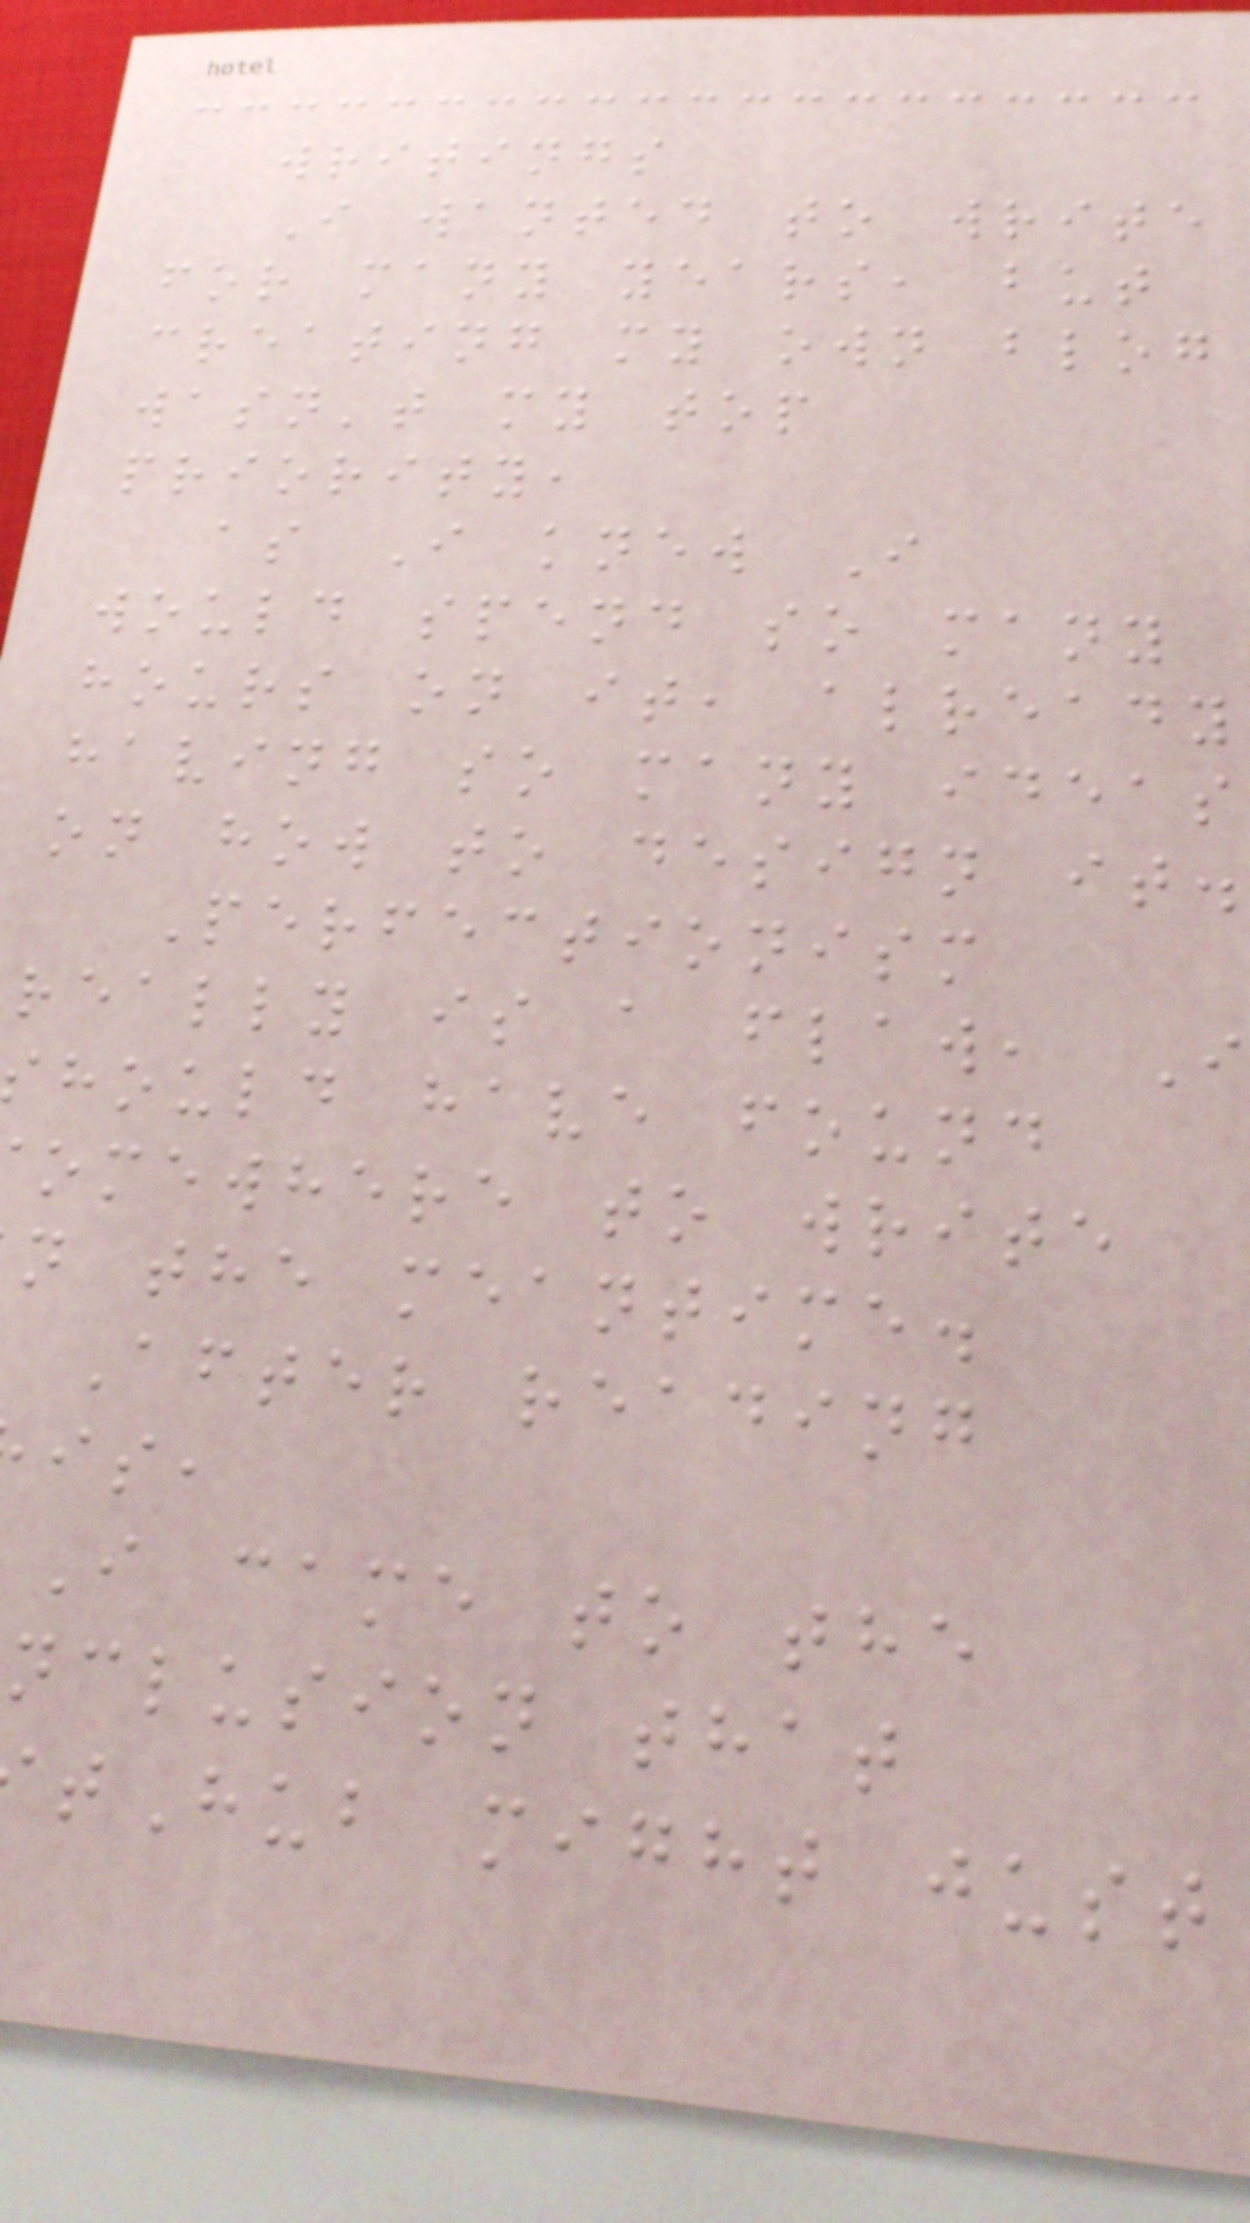writings
I wanted to write
for many years, but
creating my own blog
wasn't my top
priority,
as I knew I
would spend so many
hours on it, already
having so many ideas
on how to design it.
Perfectionism
really is a flaw, I
hould have found
omewhere to write
n the meantime.
After reading
I came to the
nclusion that
tHub might just
